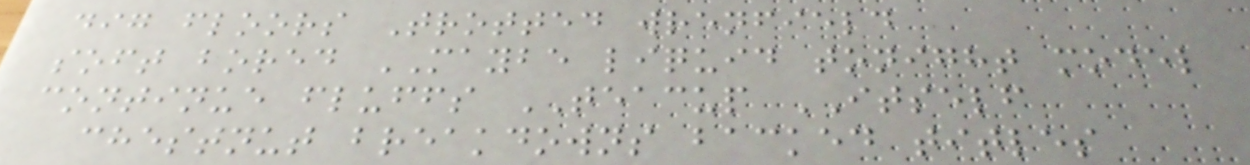dig floors Trotted wrenfield
soft bored MAYBE liquid tonight model
continue fluffs TEACUP ITSELF
chestnut breakdowns backed titles
